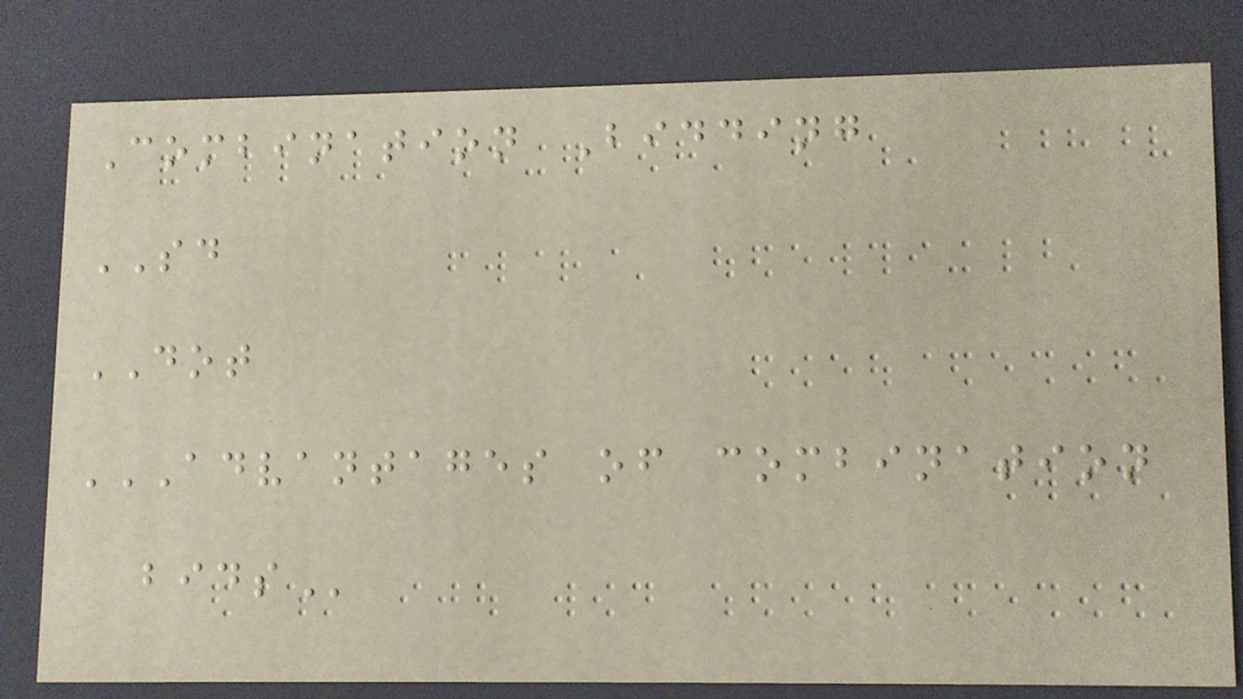Combination Bidding
SD
DOT
ADVANTAGES OF COMBINATION
BIDS
